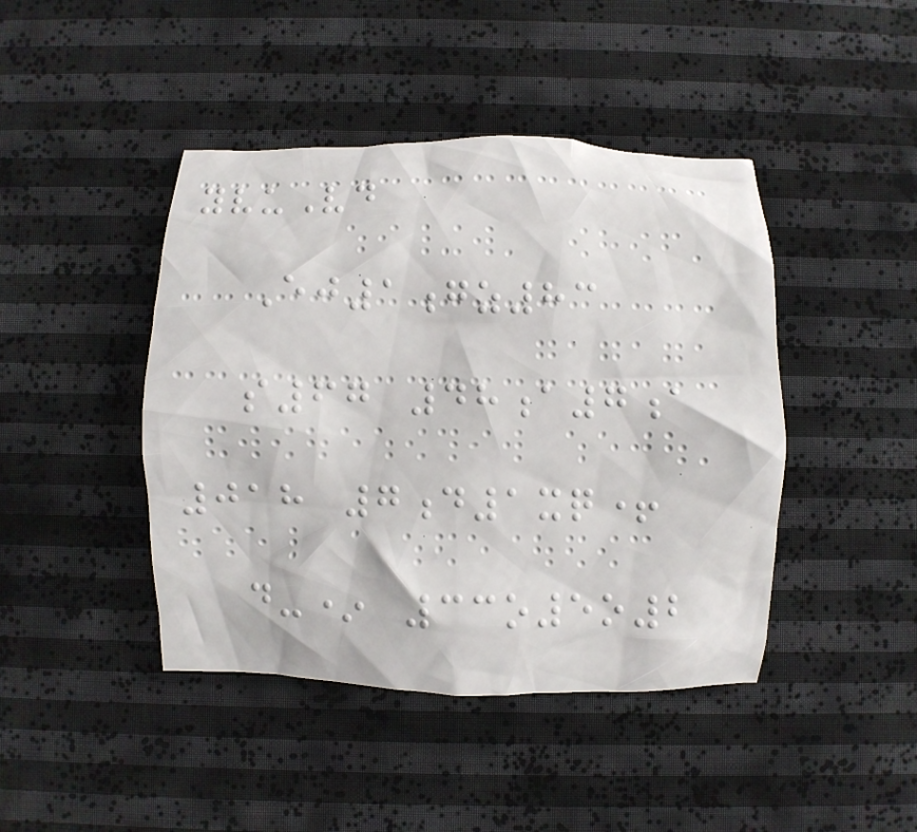yvuVd
Ej1gz83
s67 48a7a
018 7d1xq+
d-* 33o5o2
